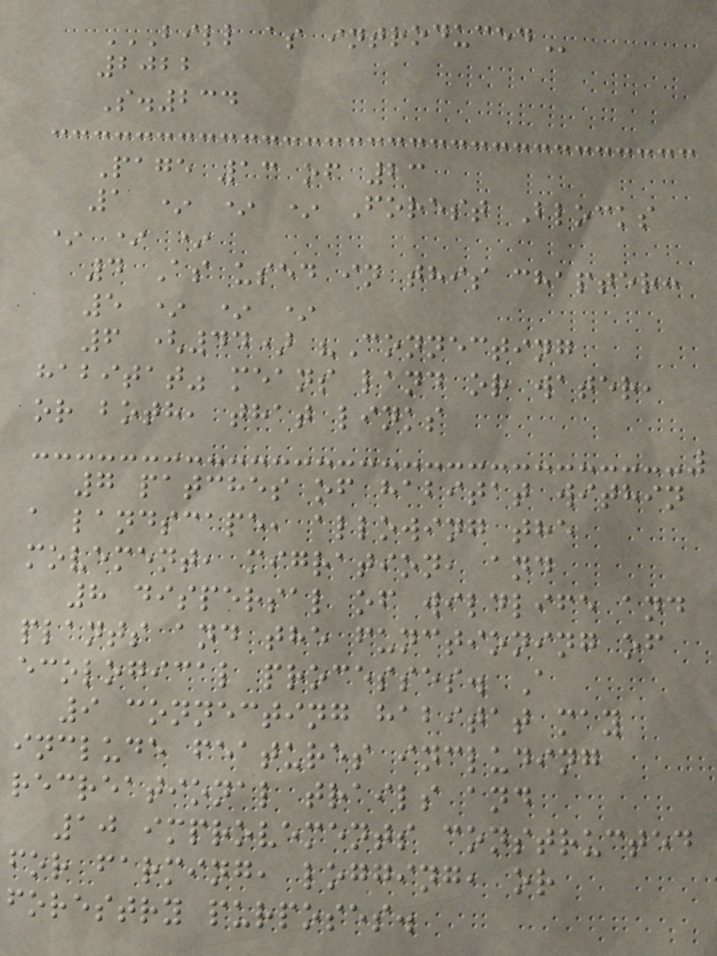BILL AS INTRODUCED
2022
S.234
Page 13 of 23
1 * * * Forest Blocks
* * *
4 As used in this chapter:
5 * * *
6 (44) "Connecting
habitat" means land or water,
or both, that links
7 patches of habitat within
a landscape, allowing the
movement, migration, and
8 dispersal of wildlife and
plants and the functioning of
ecological processes. A
9 connecting habitat may
include features including
recreational trails and
10 improvements constructed
for farming, logging, or
forestry purposes.
